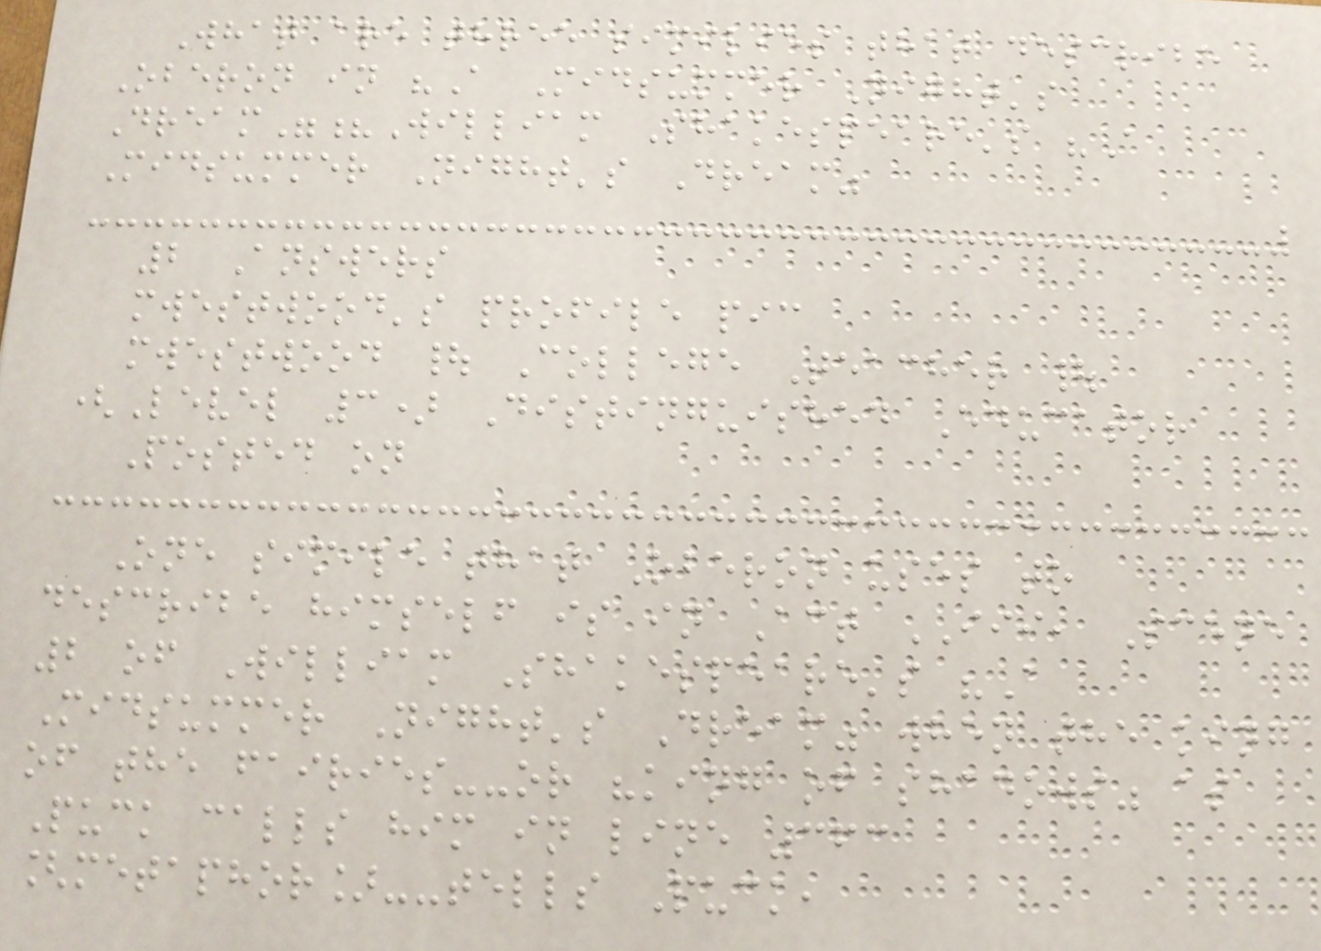What are three similies that describe
Oberon in "A Midsummer Night's
Dream"?William Shakespeare's "A
Midsummer Night's Dream"
2 Answers
mwestwood's profile pic
mwestwood | College Teacher |
(Level 3) Distinguished Educator
Posted on
One simile that Oberon uses to
describe himself is in Act III, Scene
2 of William Shakespeare's "A
Midsummer Night's Dream" when the king
of the fairies--or "king of shadows" as
Puck calls him in line 363
[metaphor]--tells Puck,
